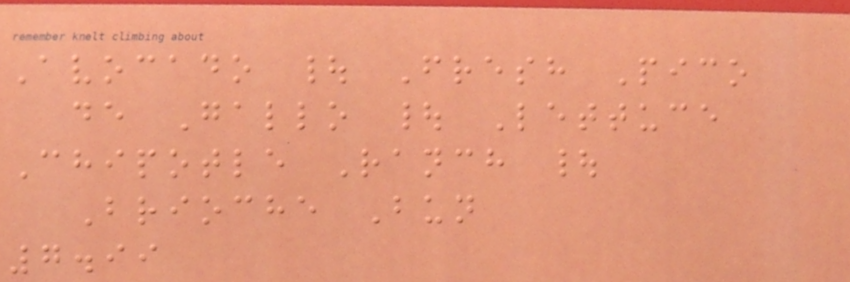Avocado | Fresh Pico
de Gallo | Lettuce
Chipotle Ranch |
Brioche Bun
7.99
